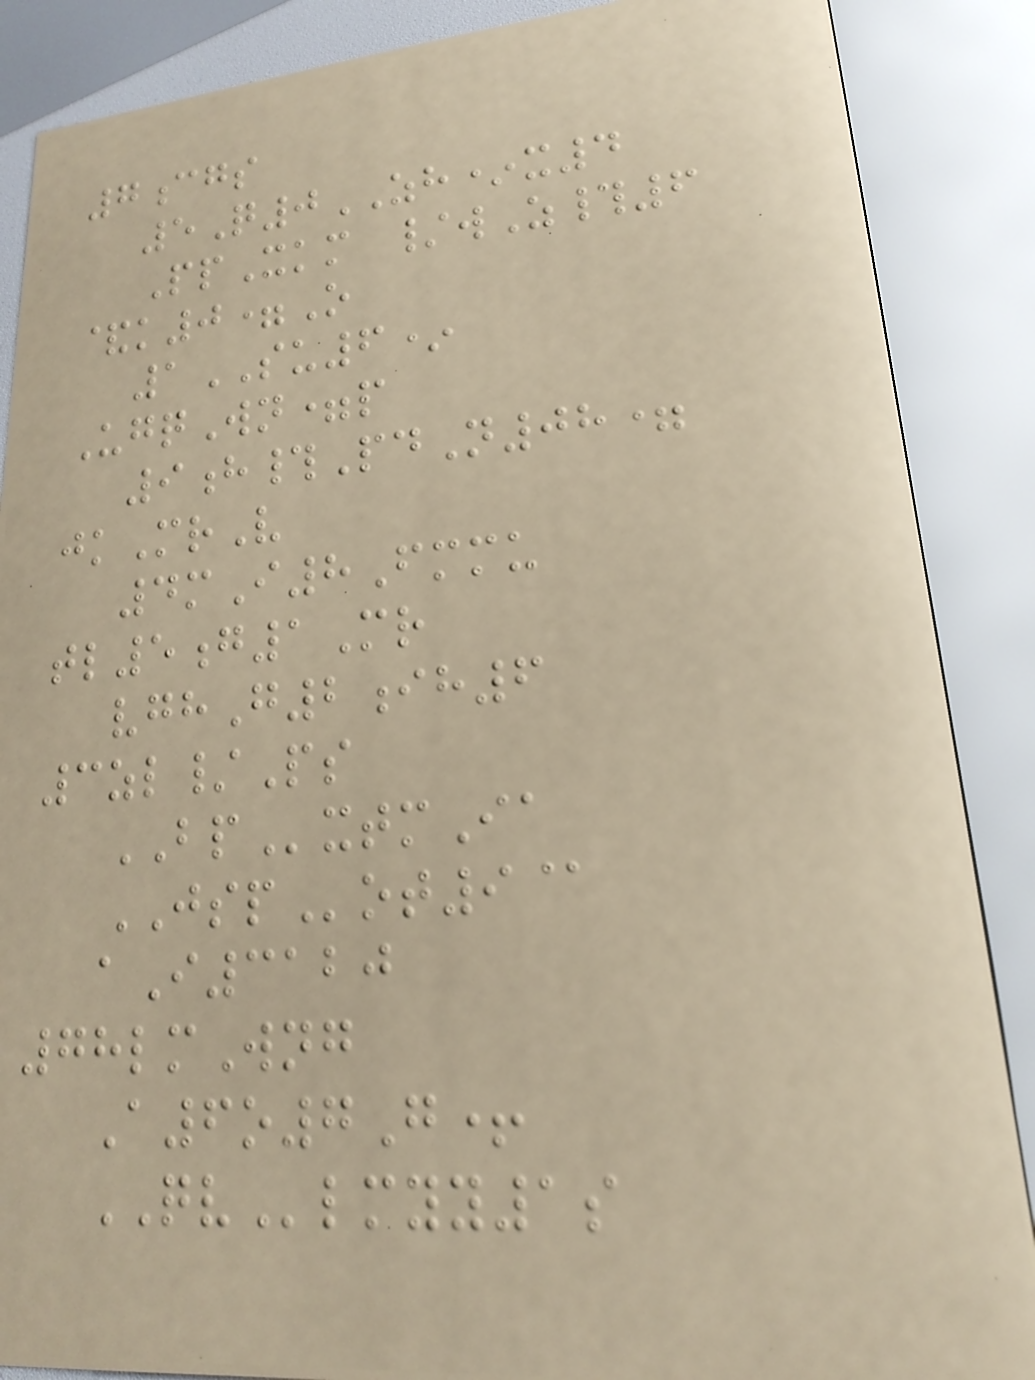7cgs
5Q0ZH*x4
PpXkm /wZ#6
&k0=O
1SU6*
UgqWn=p
9h#PdN08=
jkMrV
4mI8Fmmu
tl5g1Mr
vghG2ih6
3zl/Ps
BPxtmIa
JSPot9@
aI3120
78lmWng
A6o7G+
QVlmyy1s
